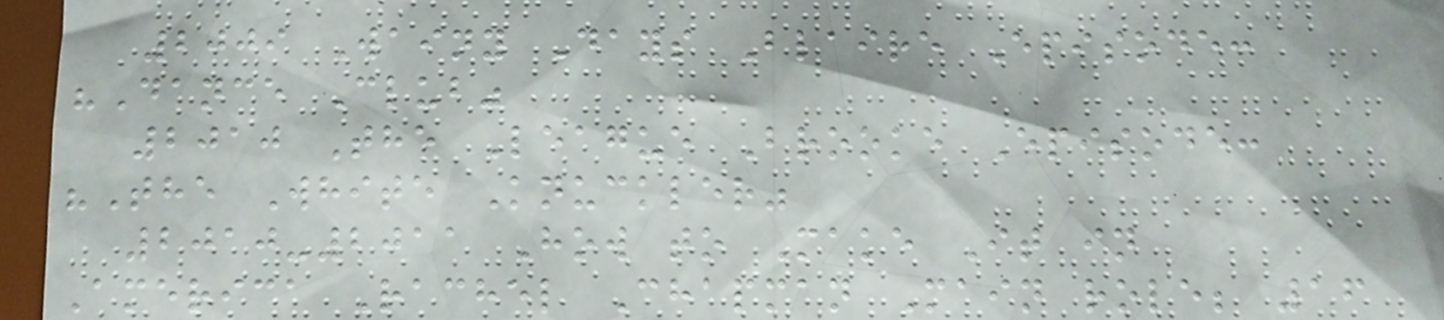2009 Wainy Days Blaire Episode:
"Dance Club"
2010 The League Brooke Episode:
"The White Knuckler"
2010-2011 How to Make It in
America Rachel Chapman Main role; 16
